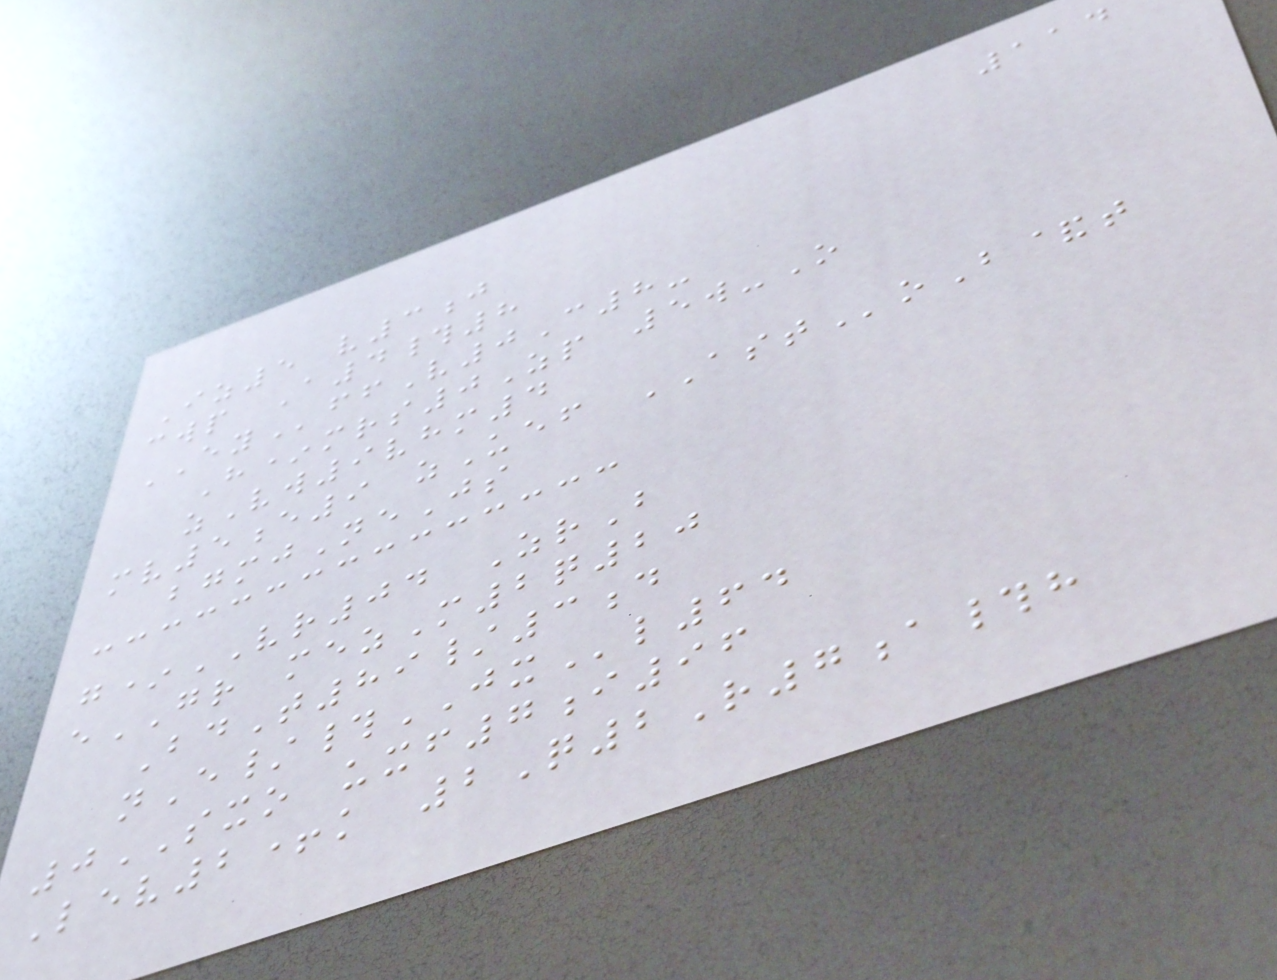114
Iz5 v3j
cwp A4#8
EYffV0C8-
H*mrs0Zp 5w-O
zVw9vhm4
mv5e9 zUef ASToB&t
bgmjNeJs
g*VR04 ZrB
eGR mezM2q20
BdT89/3d
nE/#JXl64
0SXO uxf7i96
Lev2+k 2Q2R7a#h
